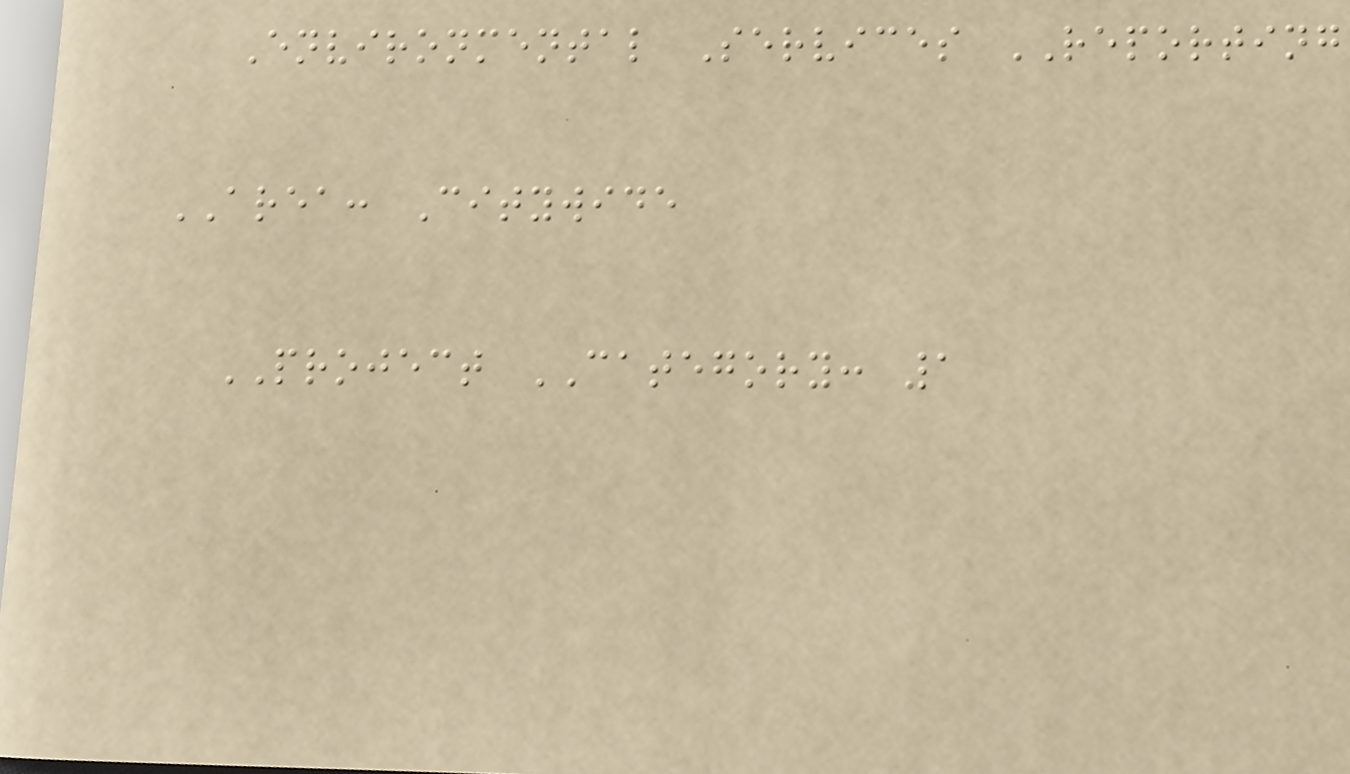Environmental Services REPORTING
AREA: Citywide
PROJECT CATEGORY: 1
